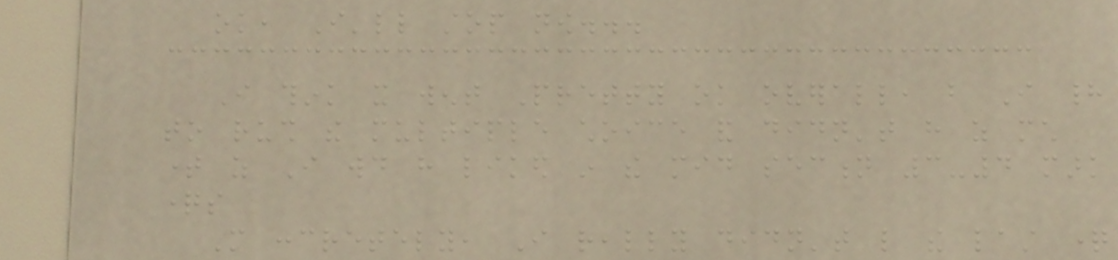ok, I'll stop now...
I think it went Pretty ok overall, but I had
to rush the multiple choice and didn't have as much
time as I would have liked in the mid section 3-4 mark
questions
More concretely, I really didn't like the last question
